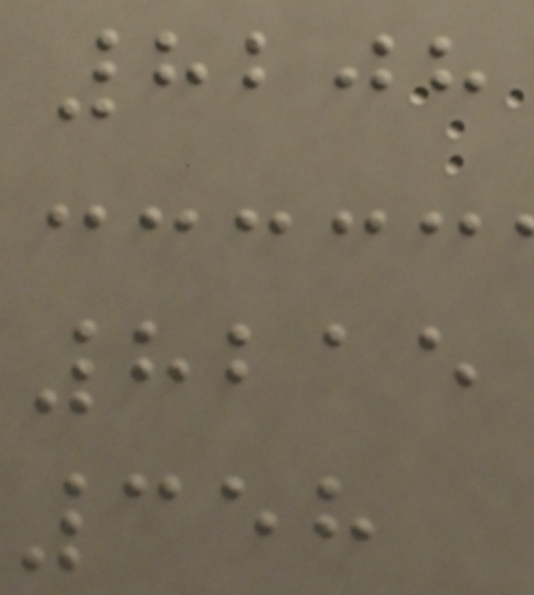8208
8215
358
